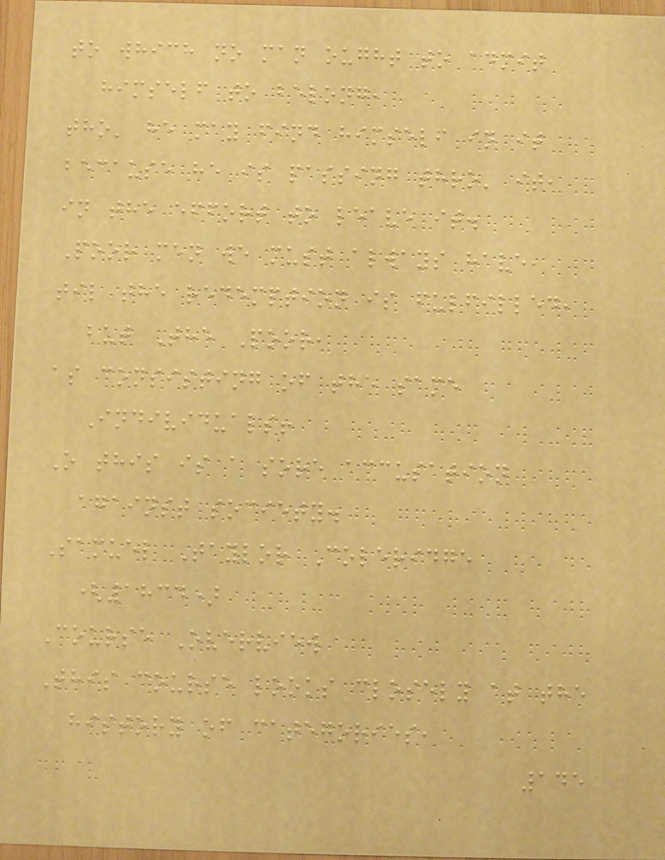to which no man ought to admit
himself to belong,
tho' he may find himself in it
because he is passing thro' it,
in the effort to leave it.
Poor men we must always have,
til the redemption is fulfilled,
but The Poor,
as consisting of the same
Individuals!
O this is a sore accusation
against society.
Samuel Taylor Coleridge
(1834)
Course Overview
This course looks closely at the
history of categories,
145
